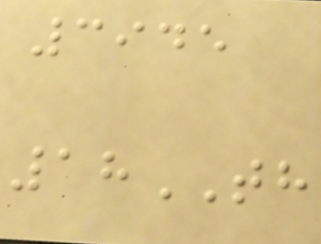3945
18TH
